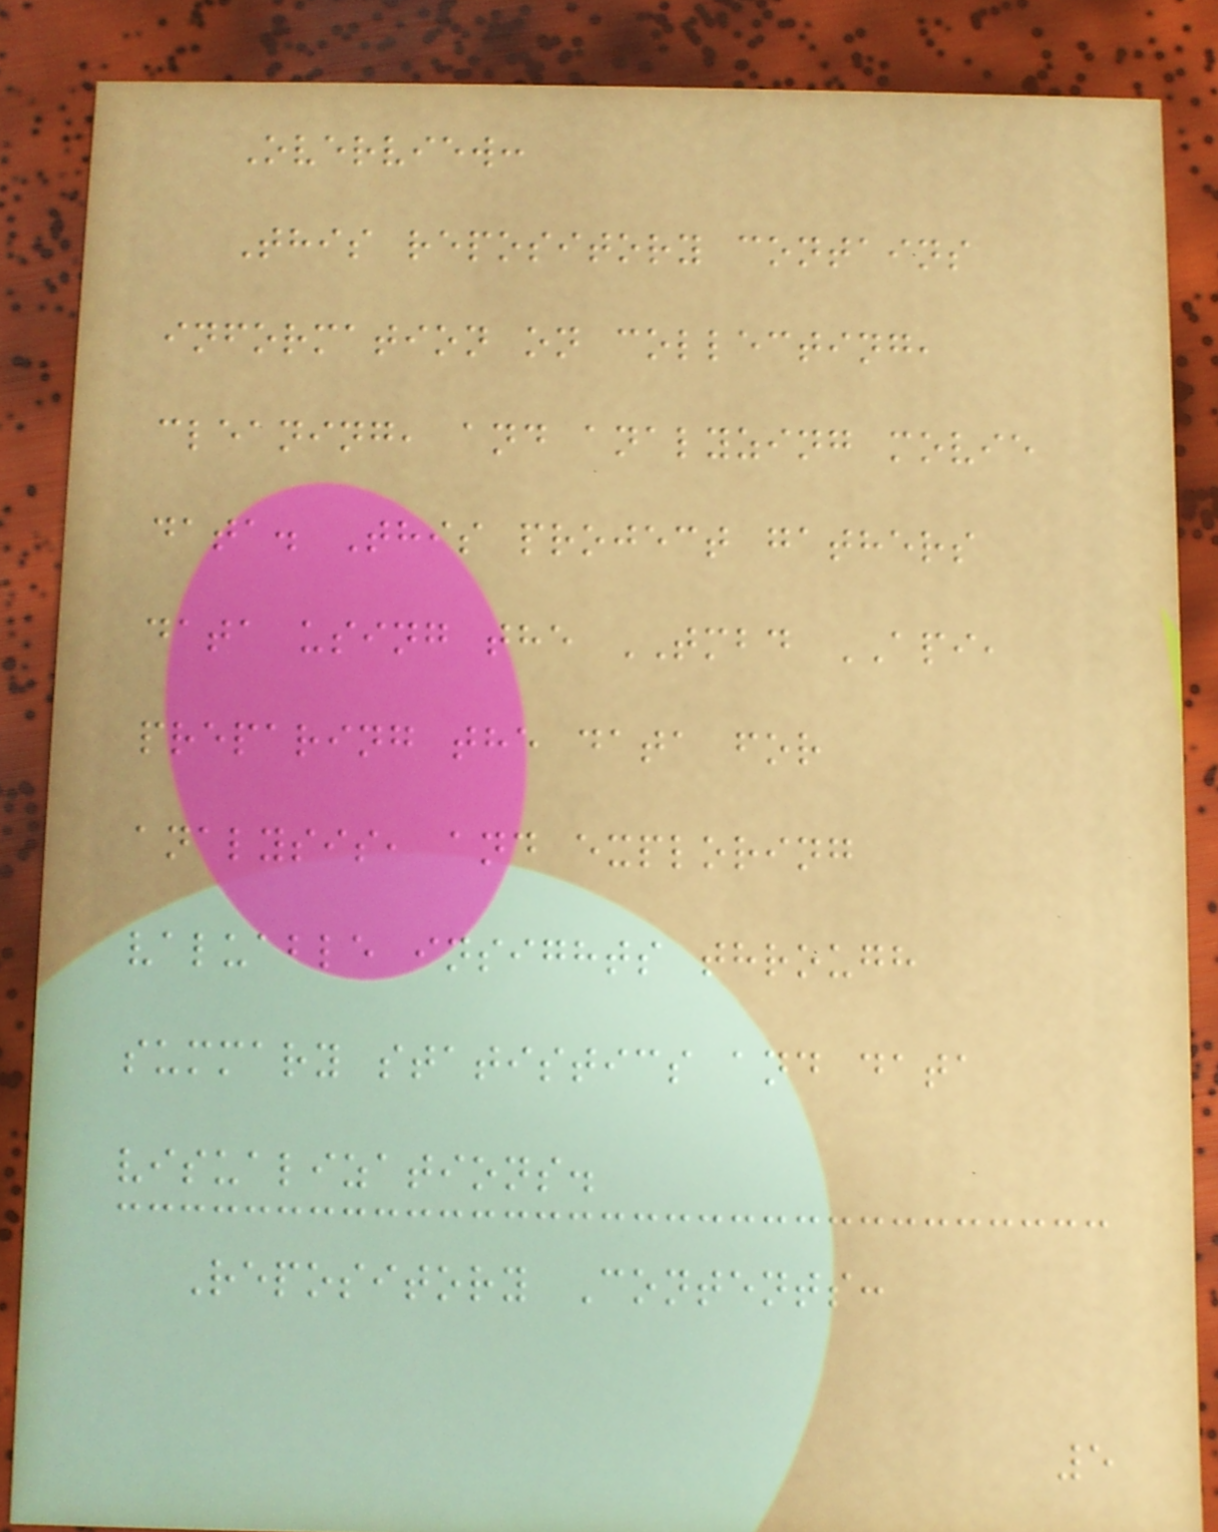Overview:
This repository contains
information on collecting,
cleaning, and analyzing movie
data. This project gathers
data using the TMBD API,
preparing the data for
analysis, and exploring
valuable insights through
summary statistics and data
visualizations.
Repository Contents:
5
